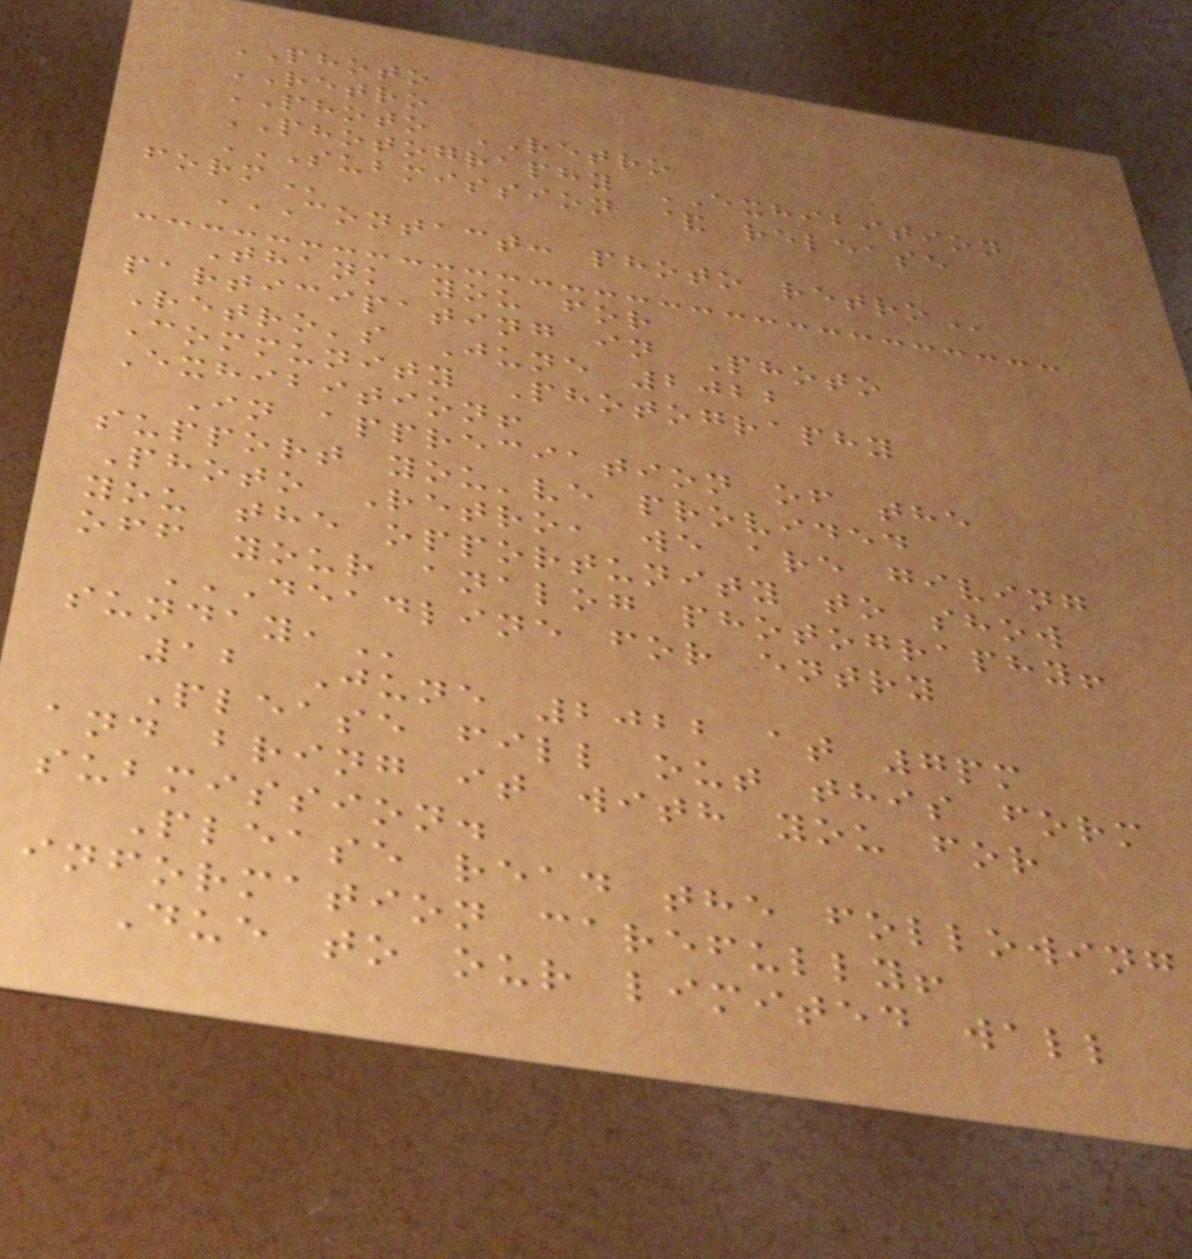PHOTO
RETRO
PHOTO RETRO
PHOTOGRAPHY EXHIBITION
SUBMISSION & RELEASE
FORM
CONTACT: PHOTO RETRO
Thank you for
participating in Photo
Retro's June 2022
Community Photography
Exhibition!
In appreciation of the
support you've provided
Photo Retro, we are giving
you the opportunity to show
off your analog photography!
DEADLINE FOR ENTRY
SUNDAY,
12 June 2022 at 7pm
Please fill out this form
and bring it with you for
submission.
Please read the following
information carefully!
Due to our limited wall
